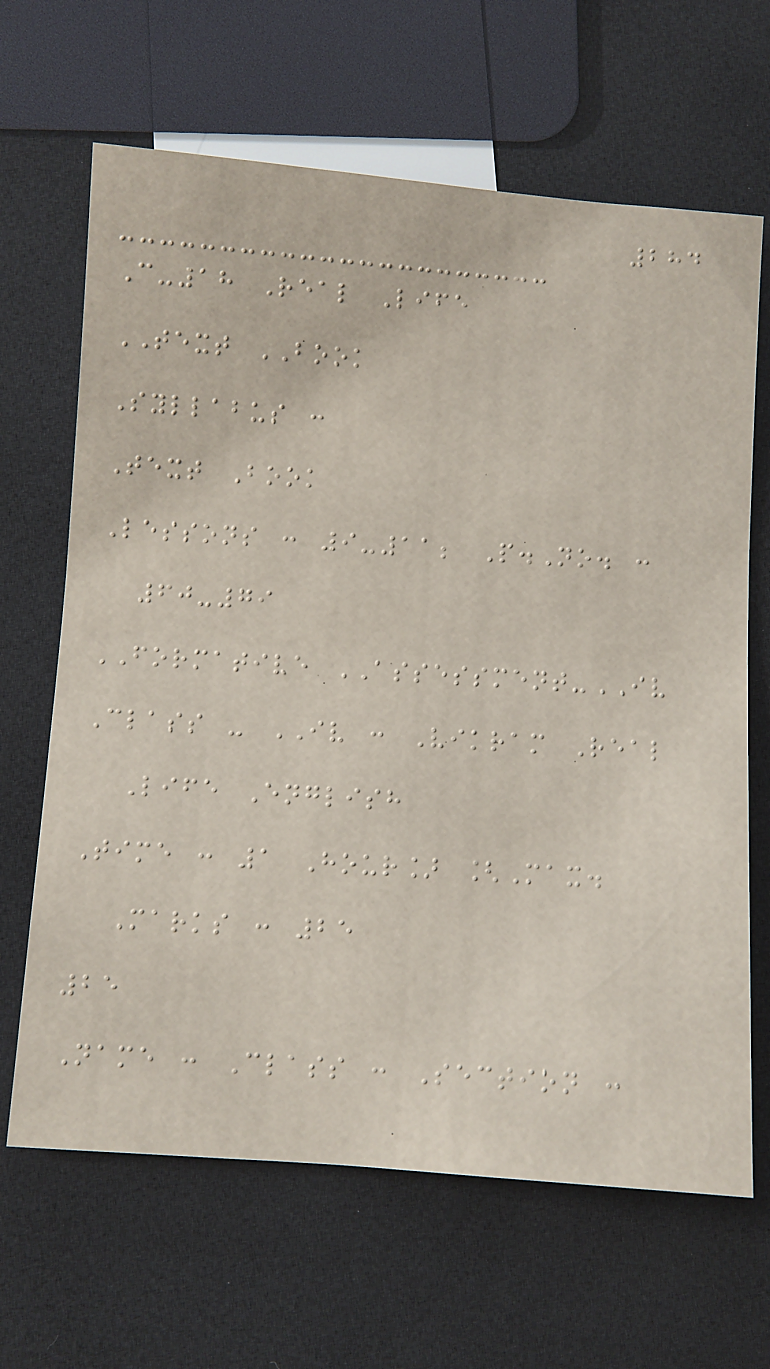284
C-18 Real Life
TEXT BOOK
Syllabus :
Text Book
Lessons : 9-11; P.No. :
60-79
FORMATIVE ASSESSMENT-IV
Class - IV : Vikram Real
Life English
Time : 1 Hour] [Max.
Marks : 25
25
Name : Class : Section :
